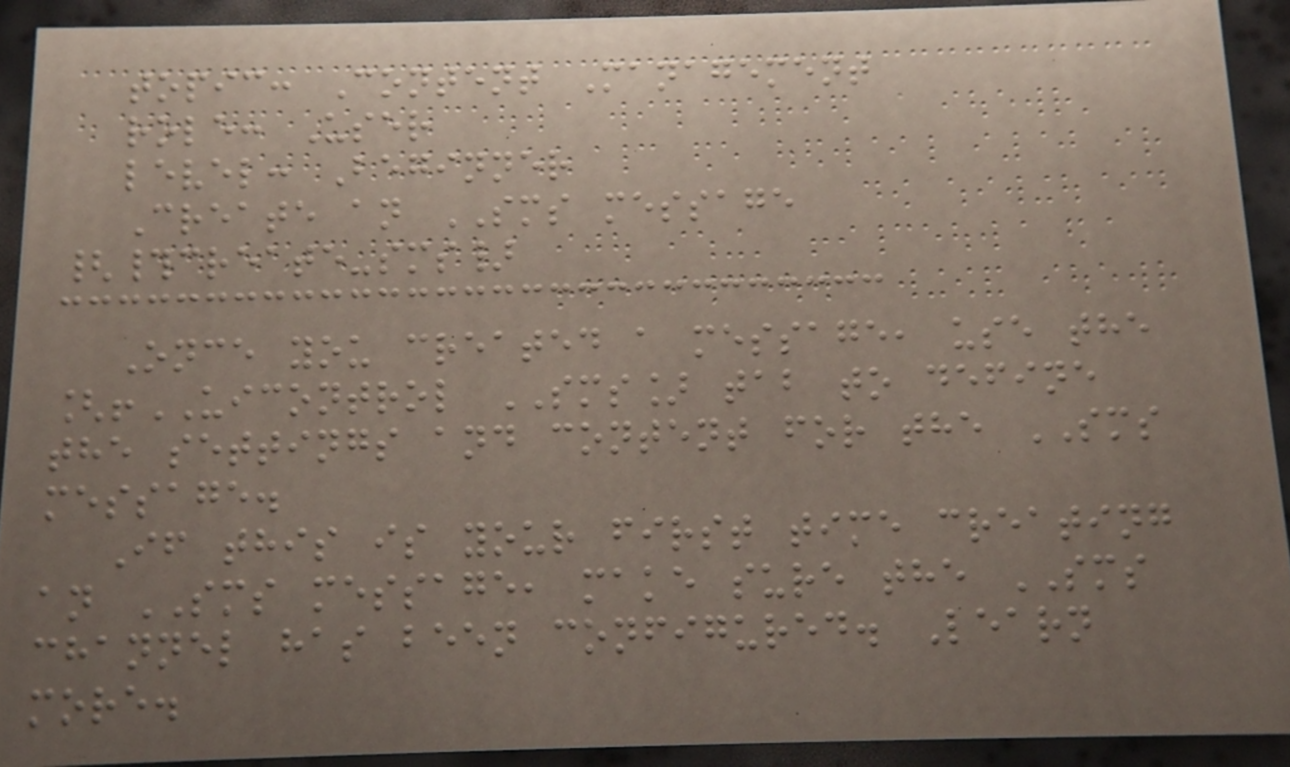topic: Content Management
role: User
level: Beginner
Create an SMS message
{#create-sms}
Once you created a message, use the
[!UICONTROL SMS] tab to define
the settings and content for the SMS
message.
If this is your first time creating
an SMS message, make sure the SMS
channel has been configured. Learn
more.
